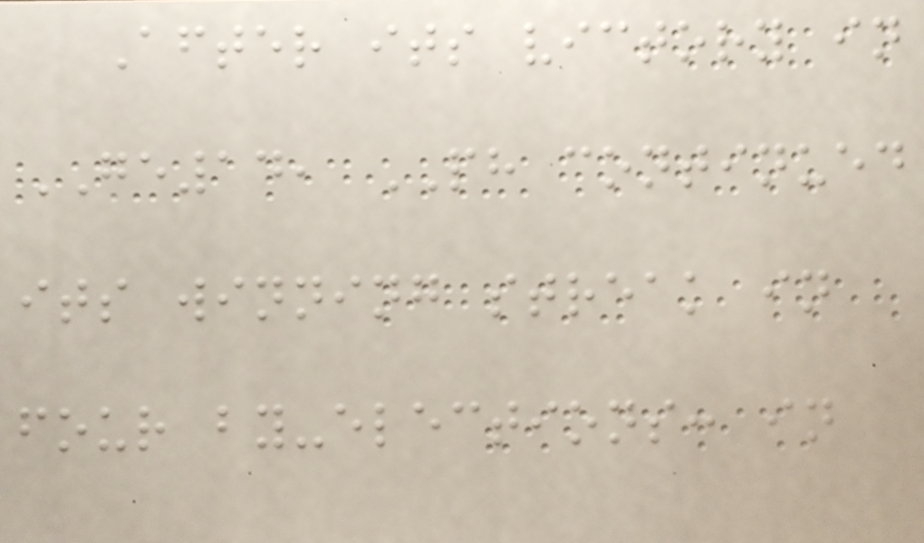After its victory in
GE14, PH continued
its winning streak in
four by-elections: in
